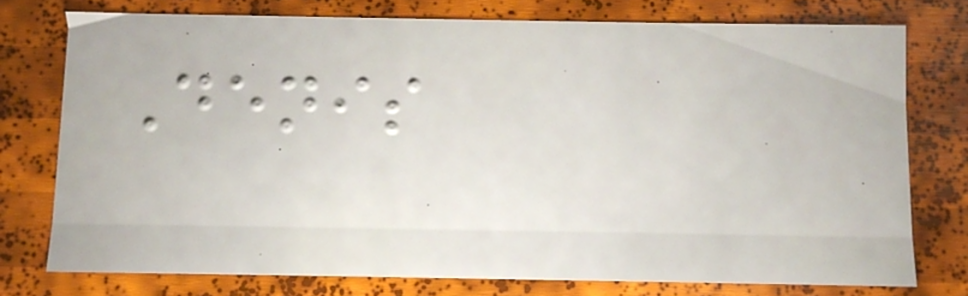Denis
